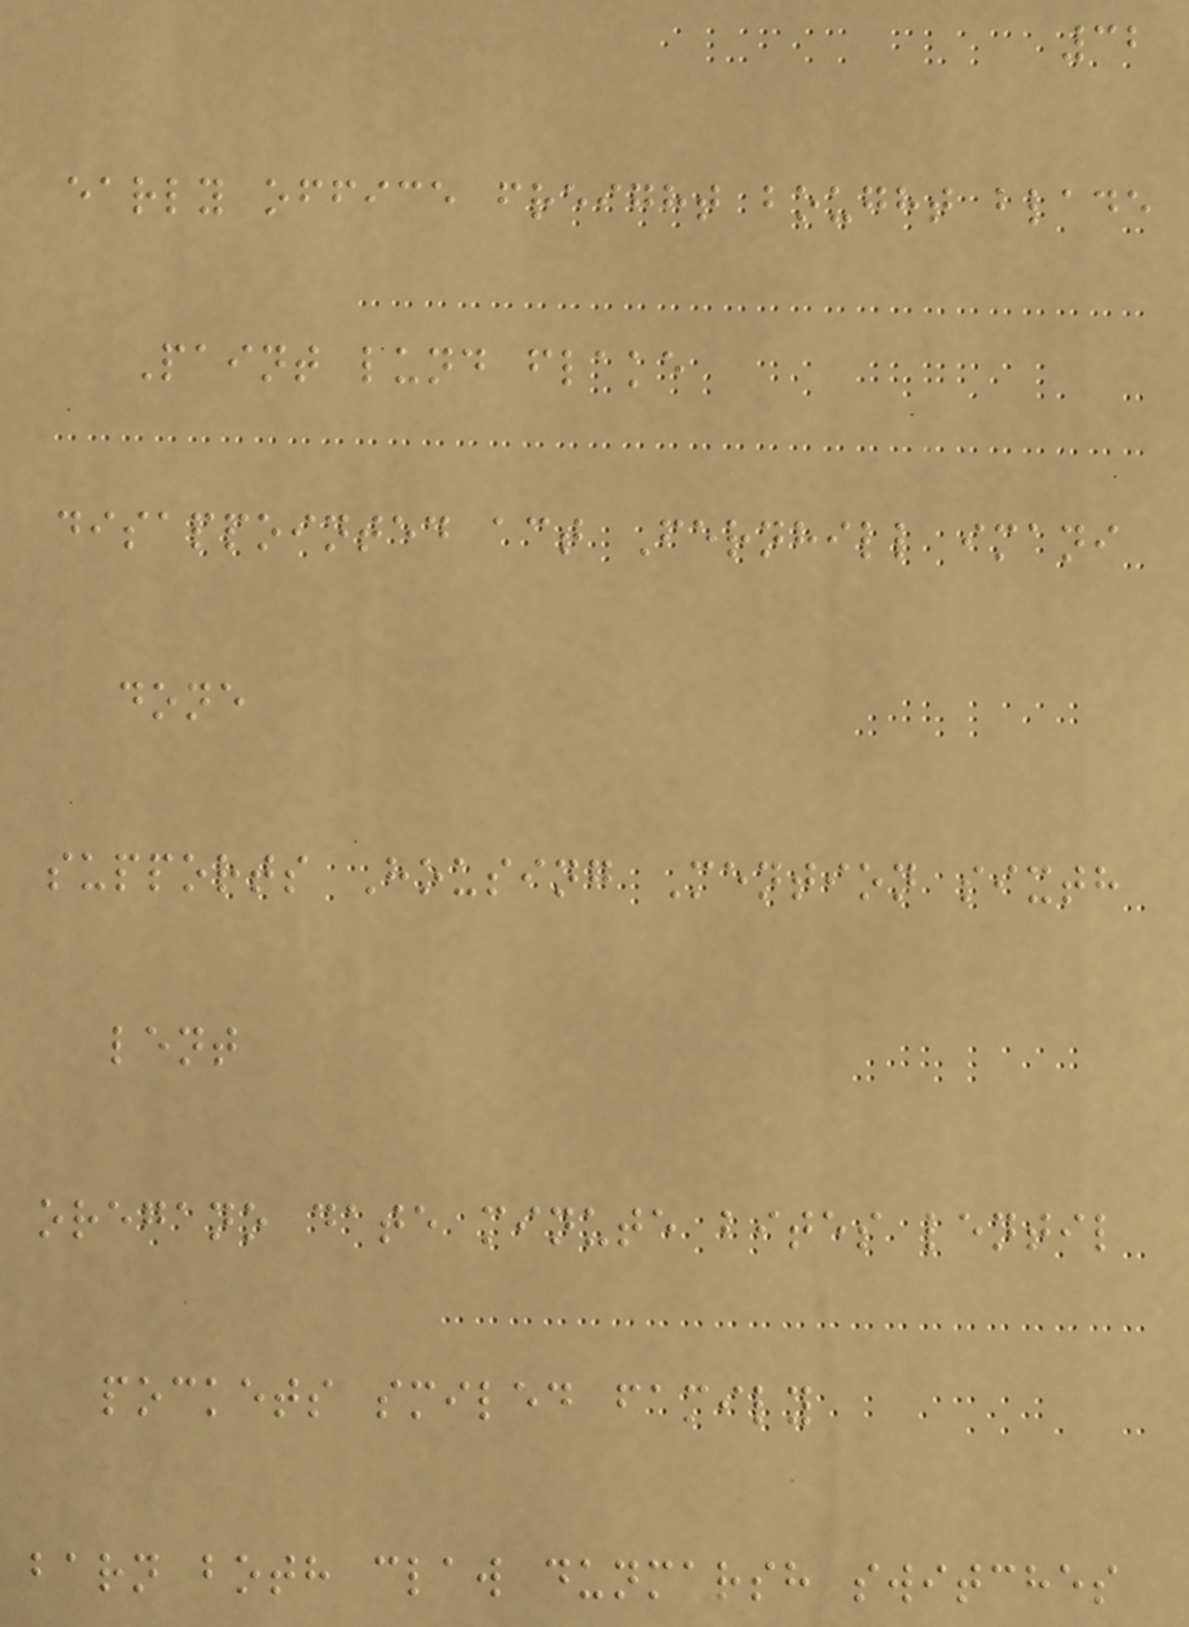32
early office freight bought blade
Paint lund flake
disappointed act Fernhill imani
done
supports Housing Mention sixth
lent
oregano date minute bites lentil
pockets smiled family
barn both claw dunmarsh switches
